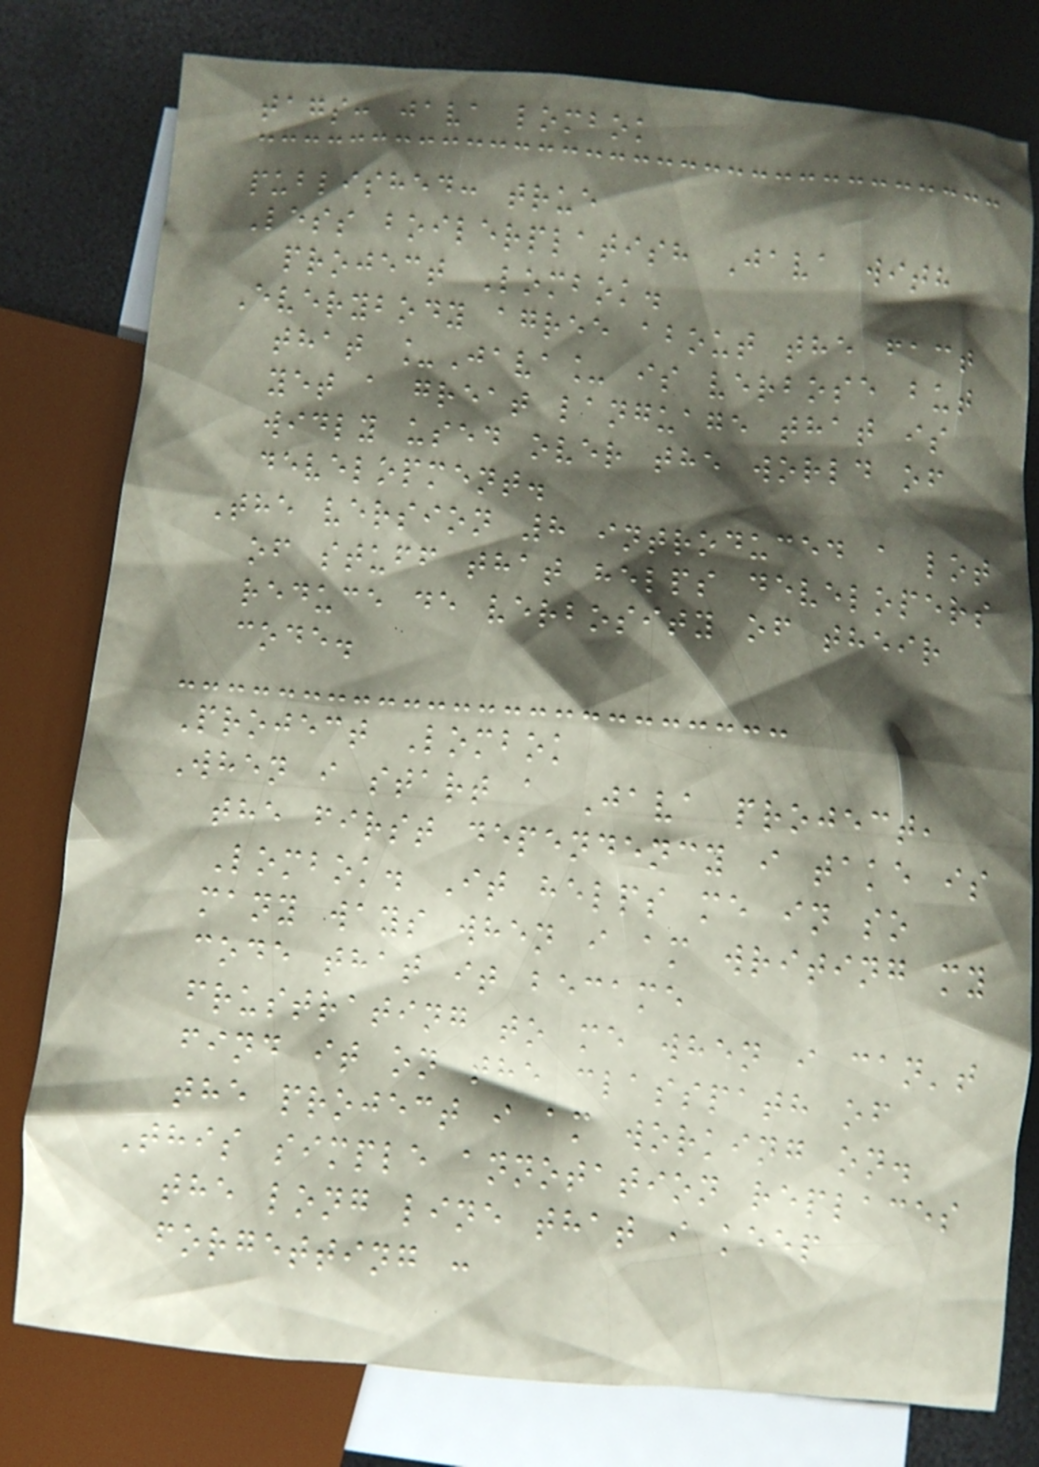tags: java lombok
published: true
Less boilerplatish Java with
project Lombok.
Everybody agree about the fact
that _Java_ is verbose but
yet a great language that is
widly used over the world of
development.
The version 8 introduced a lot
of stuff that helps developers
reduce de verbosity of their
code.
Project Lombok
When i start a Java project,
the first dependency i take is
Lombok. It helps me in so
many ways when i am writing my
code that it became
frustrating to me when i can't
find it on the classpath of
the project i am working on.
This simple annotation replaces
the long line that i keep
forgetting :
